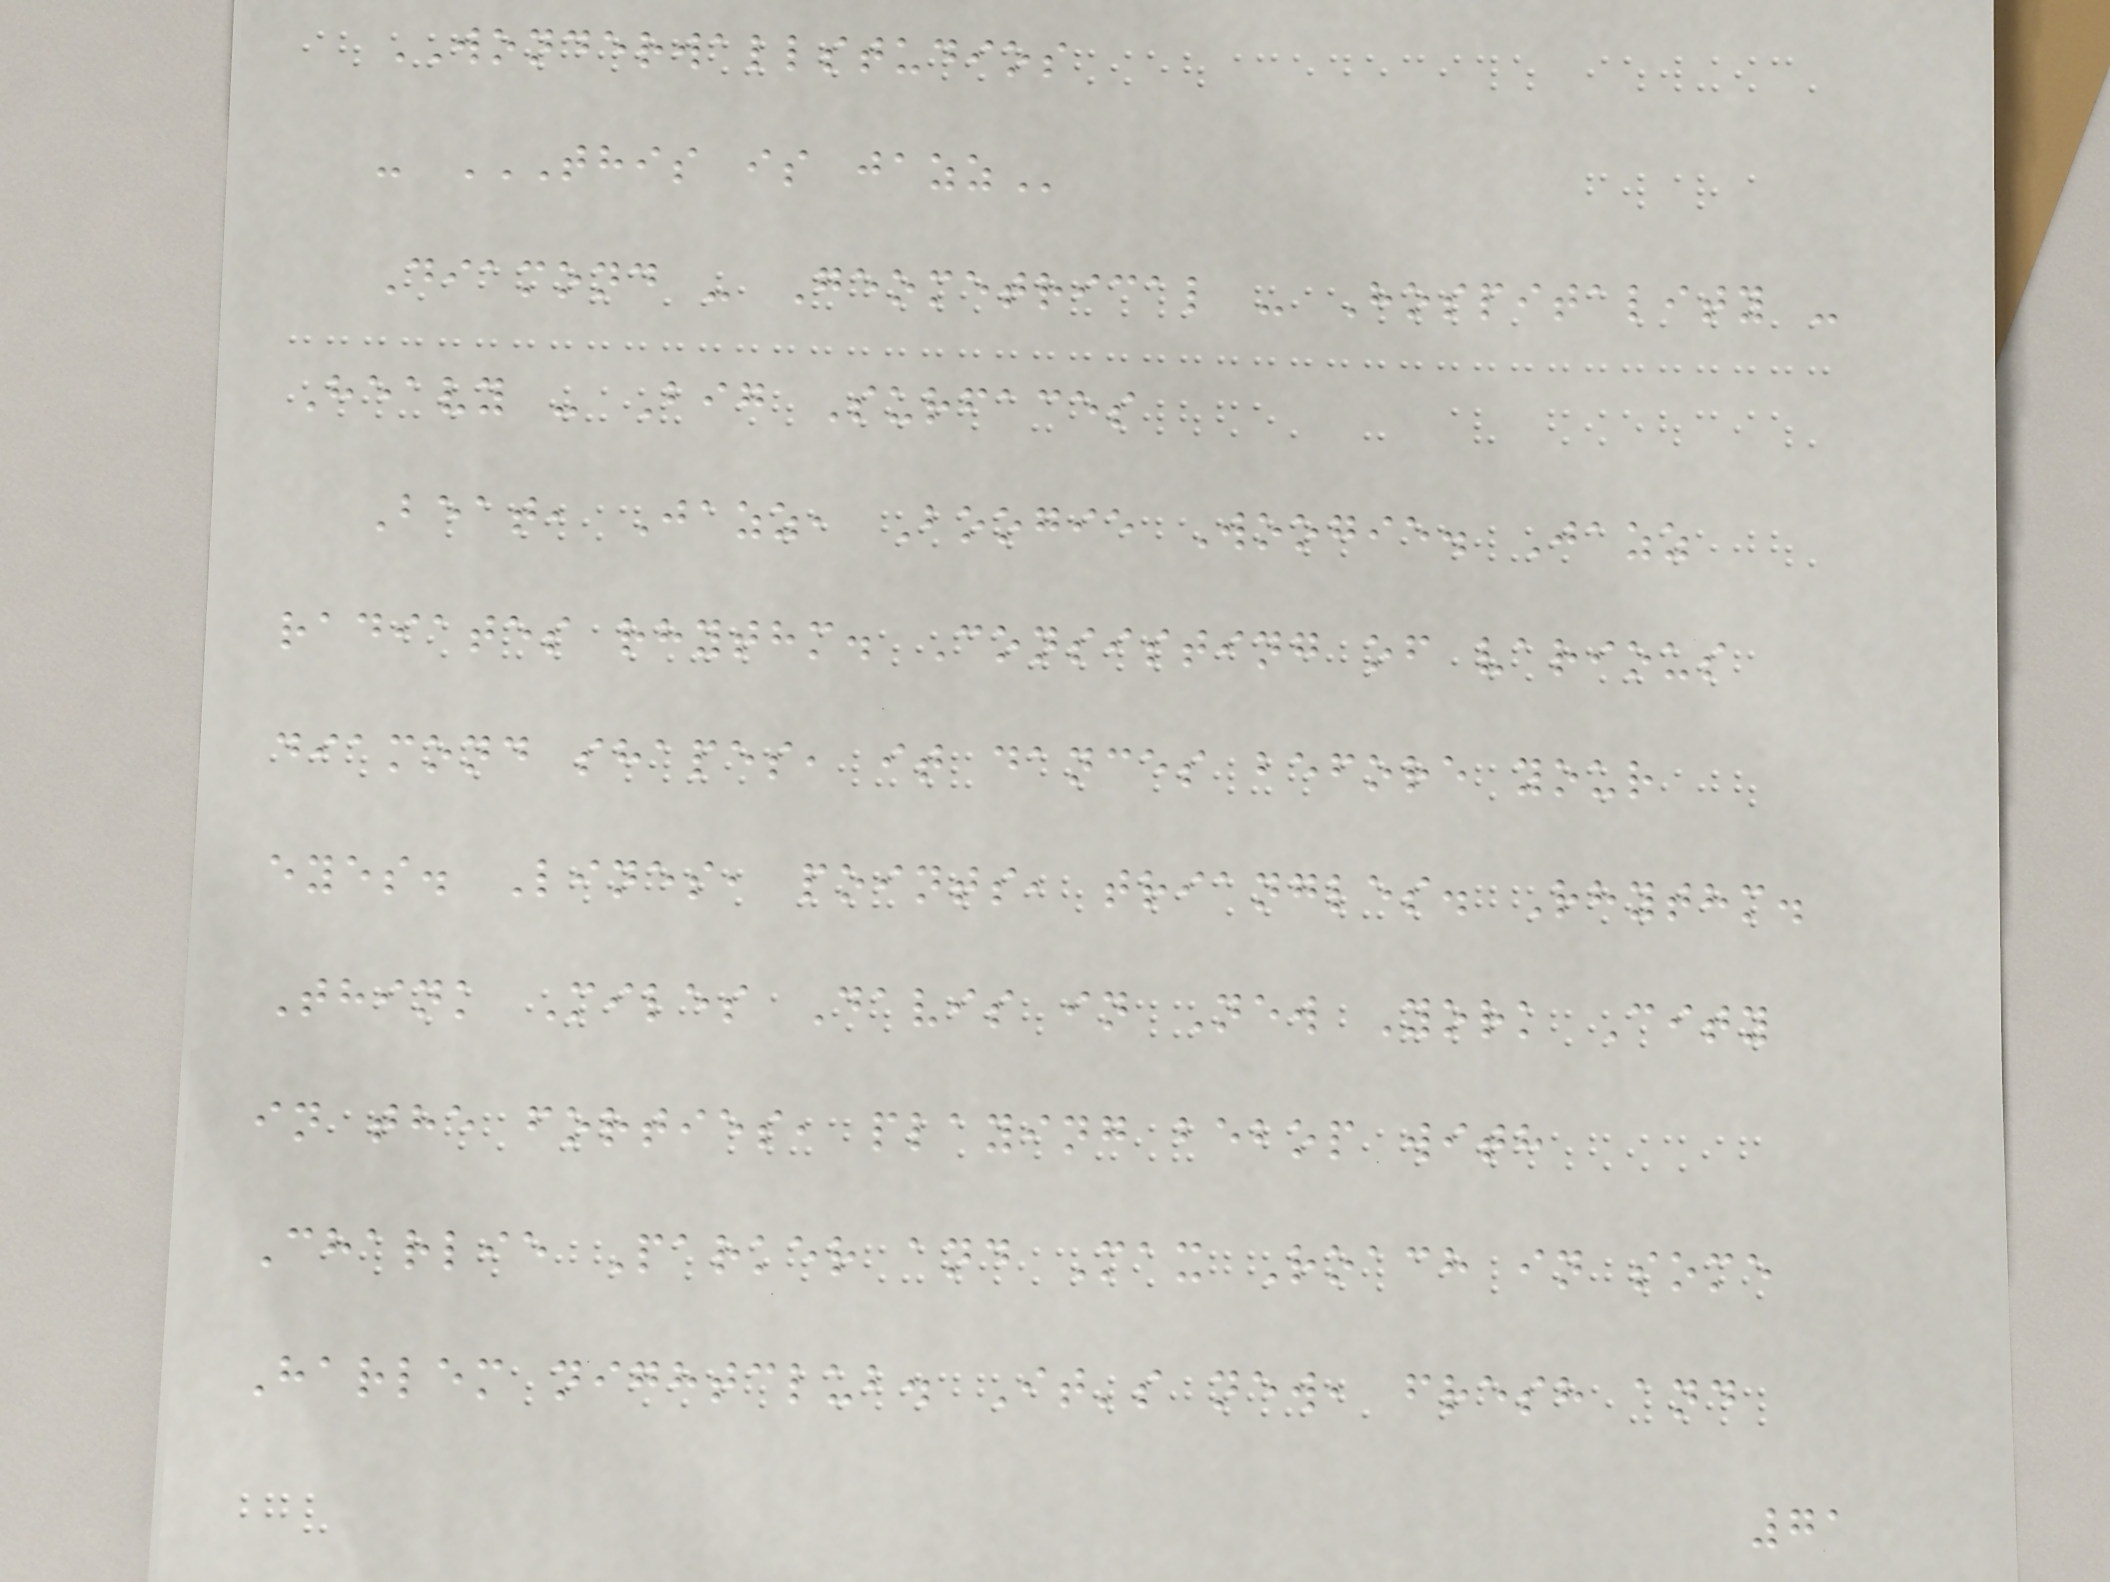WONDERWALLSTUDIOS
- THIS IS JAZZ
Diamond - Geometrical - Hospitality -
Heavy - Big Surfaces
Beat, Jazz, Boogie Woogie. Jazz
radiates rhythm. Consisting of various
diamond shapes, it dances before your
eyes. Lines, points, triangles. Rhythm.
Think Miles Davis in New York City
in the forties, playing bebop with
Charlie Parker and Max Roach in some
Harlem nightclub. It's new, fresh and
71
